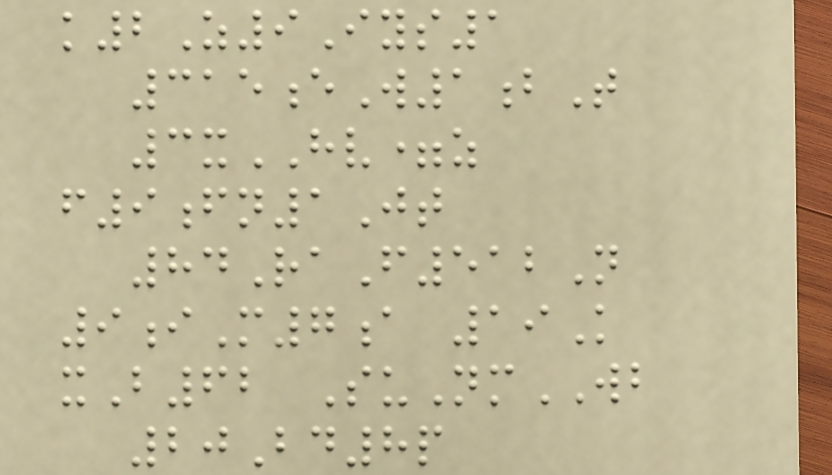k2Z9Iys1
315eW1bT
3xHV=z
f9fn1Jt
84RaF512N
9iM7a 19K
xB62 SuNmWB
20Bd8p
